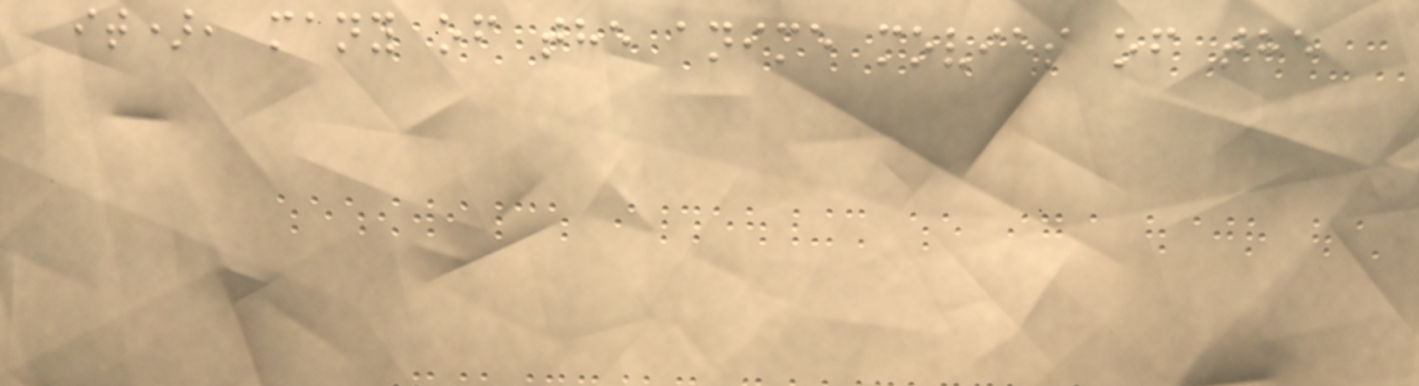it), many of the anime movies of the
